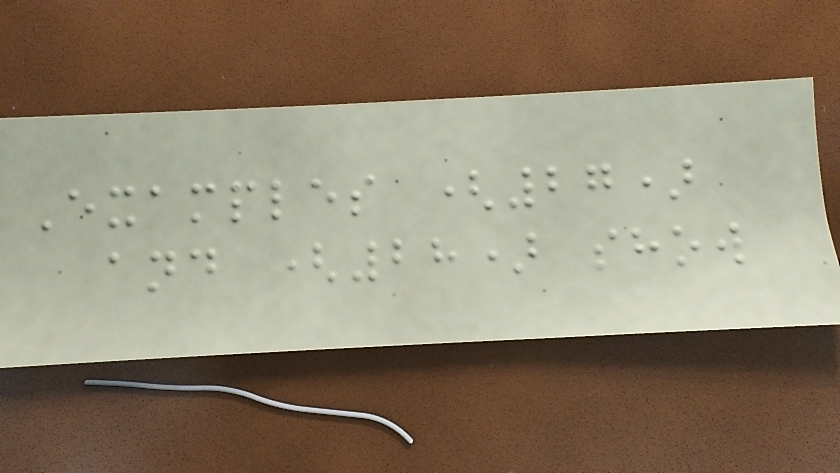Examples (27)
and (28) show
